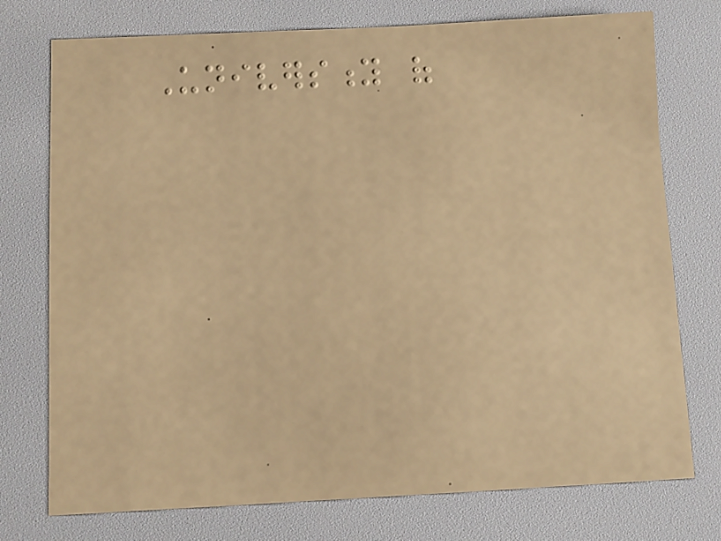University of
